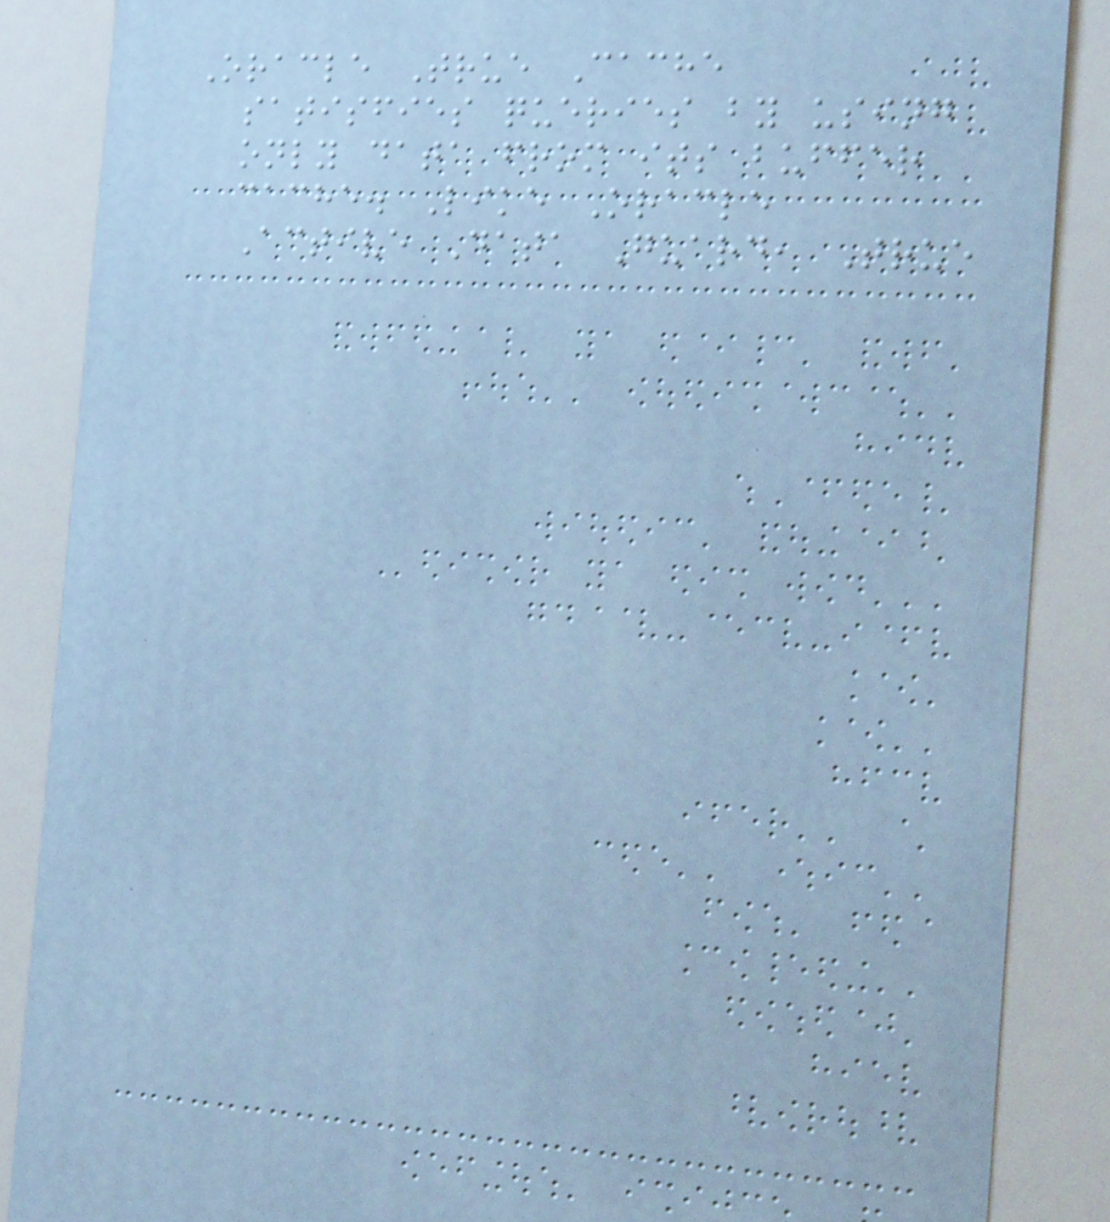Oracle True Cache
satisfies queries by using
only data from its buffer
cache. Like Oracle
Active Data Guard, True
